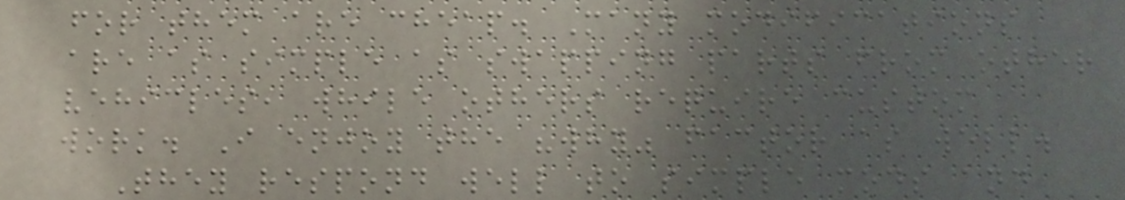for them are cheap. Many modifications
are as simple as swapping parts from other
vehicles, while others require custom
work. I enjoy the "why" factor as well.
They respond well to simple mods and
